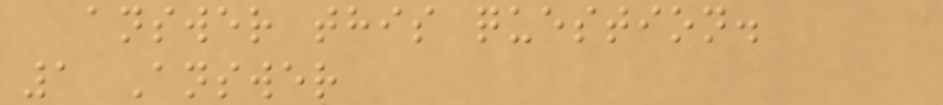answer this question.
1 Answer
